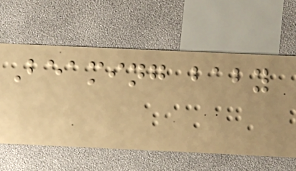Beaming baby
